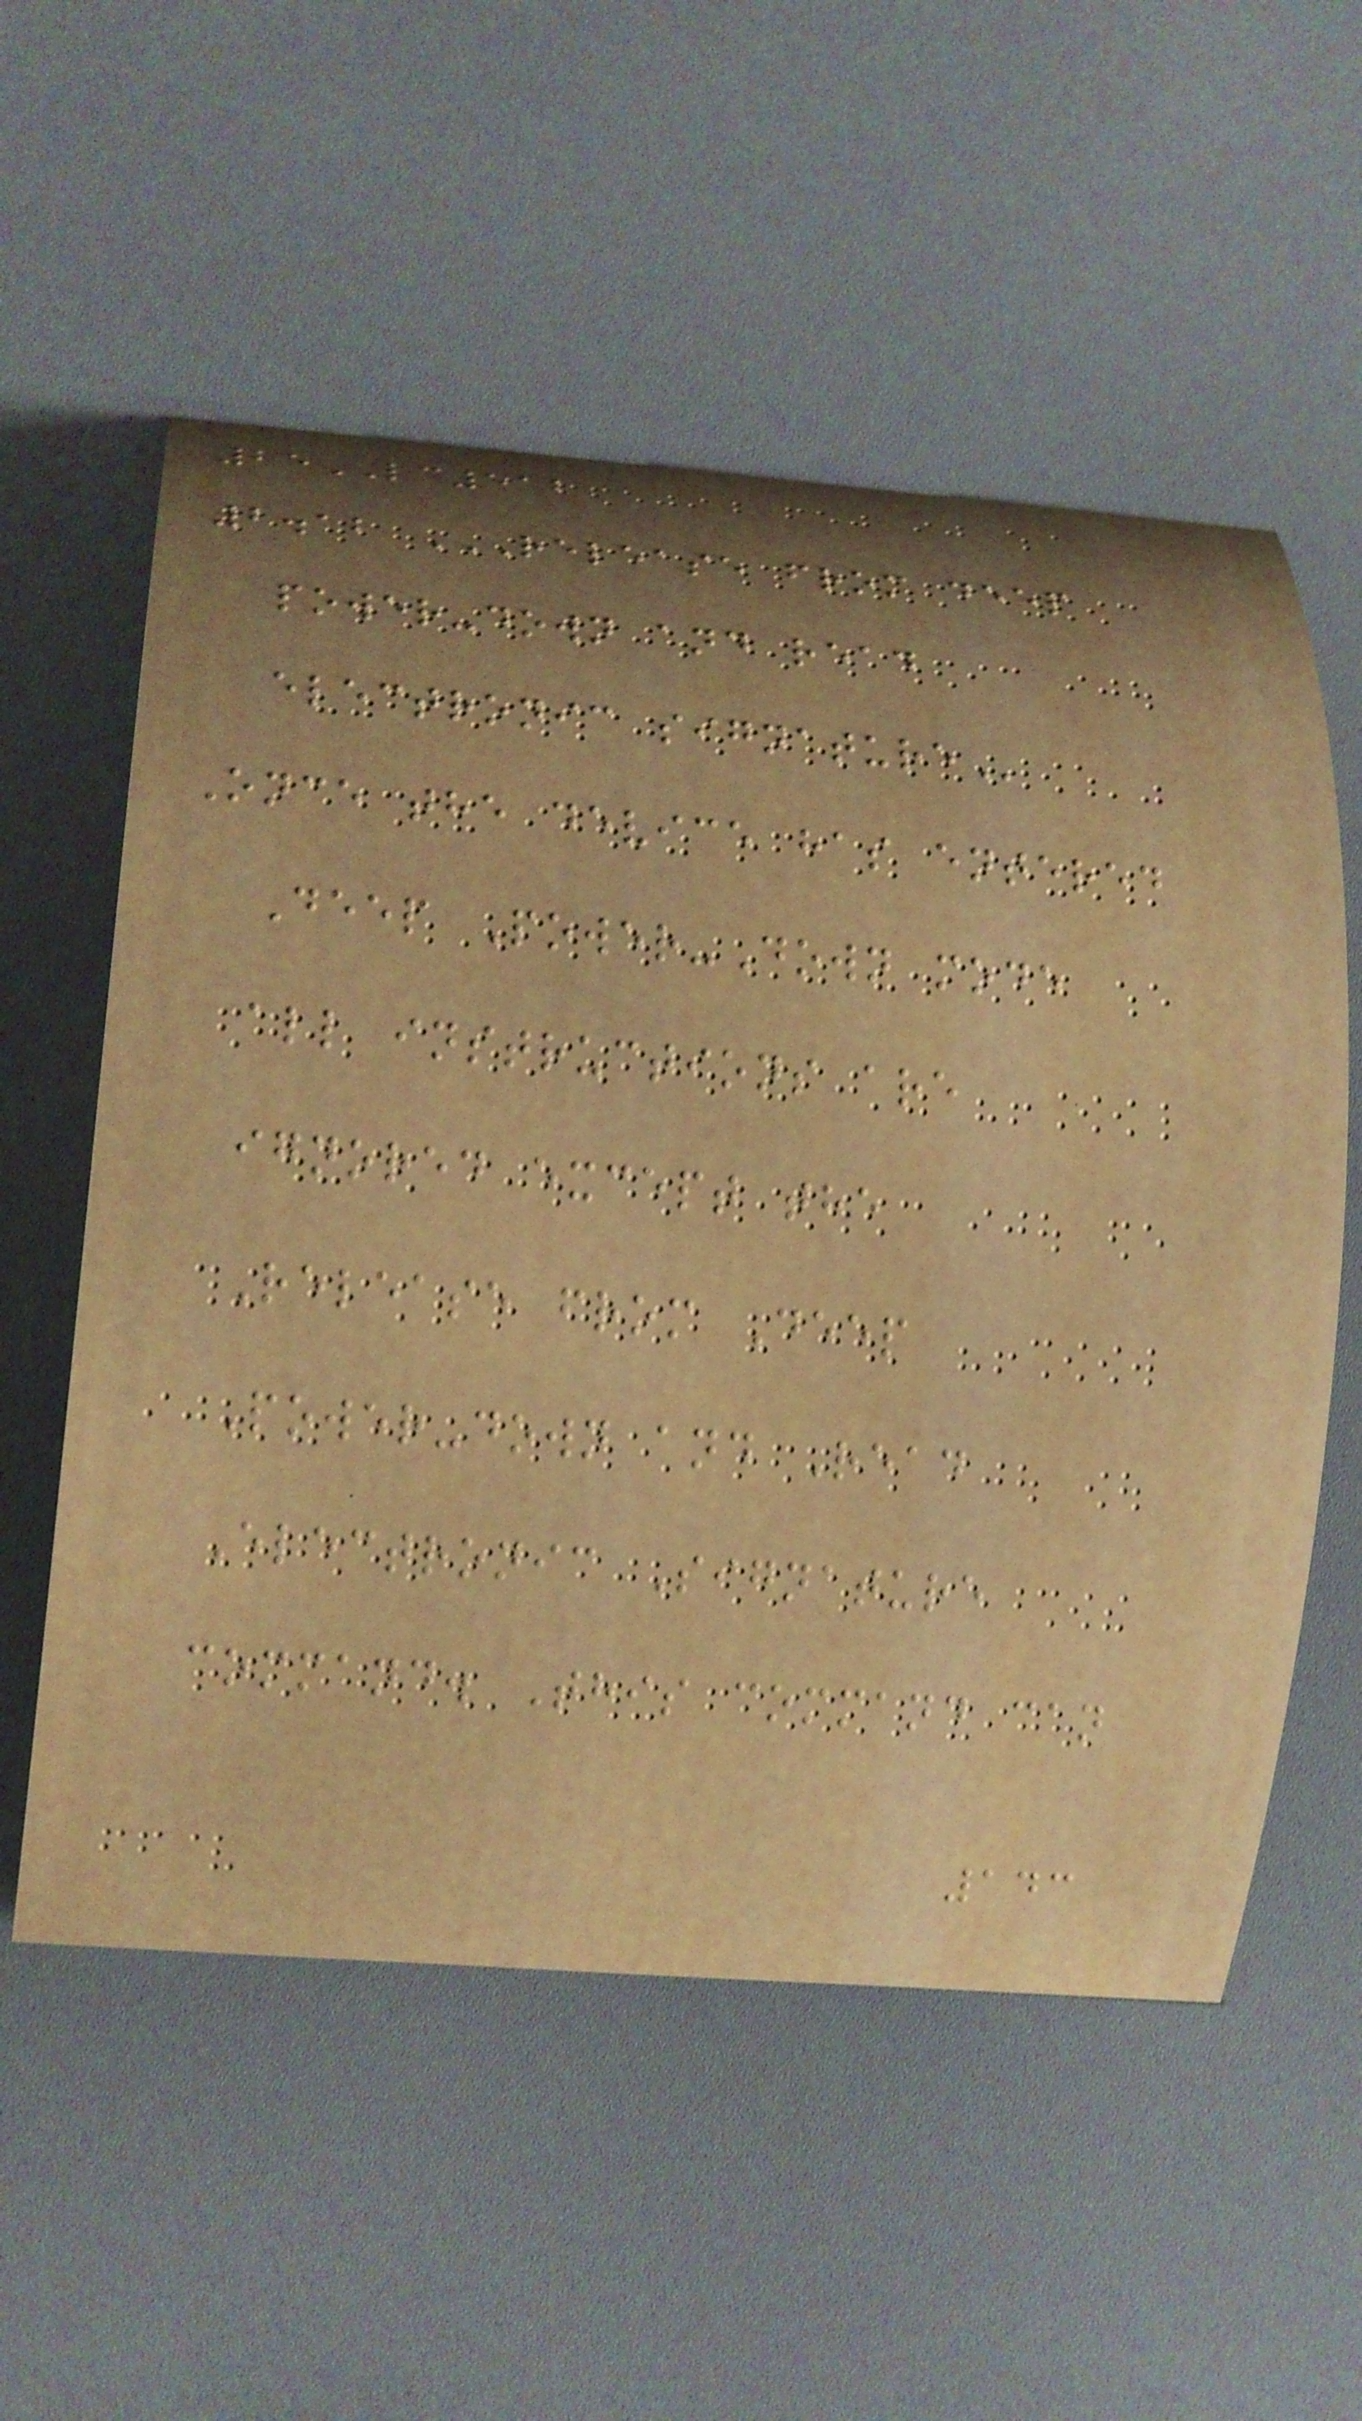25LC512
2.12 RELEASE FROM DEEP
POWER-DOWN AND READ
ELECTRONIC SIGNATURE
Once the device has entered
Deep Power-Down mode
all instructions are
ignored except the
Release from Deep
Power-down and Read
Electronic Signature
command. This command can
143
